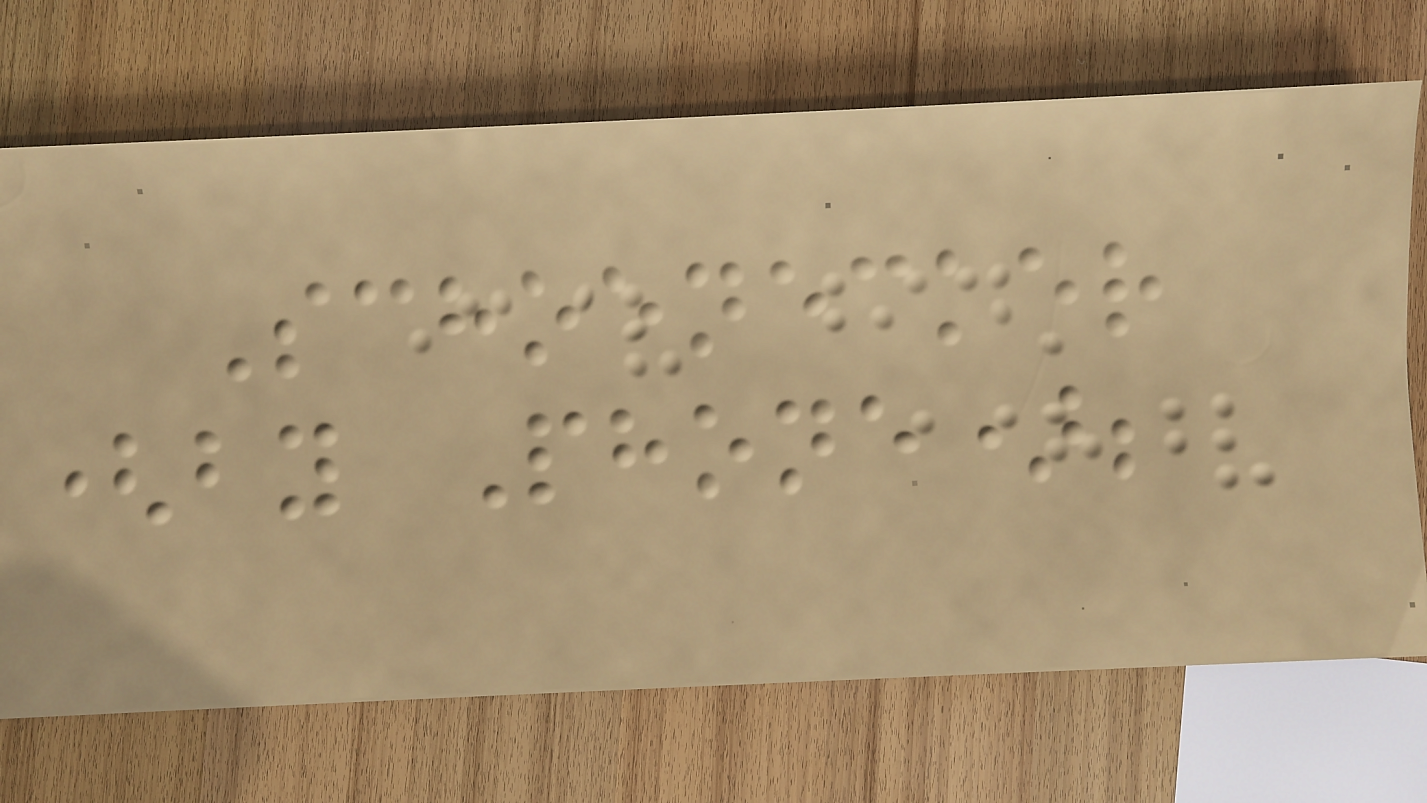Schoenecker
(by Phone);
